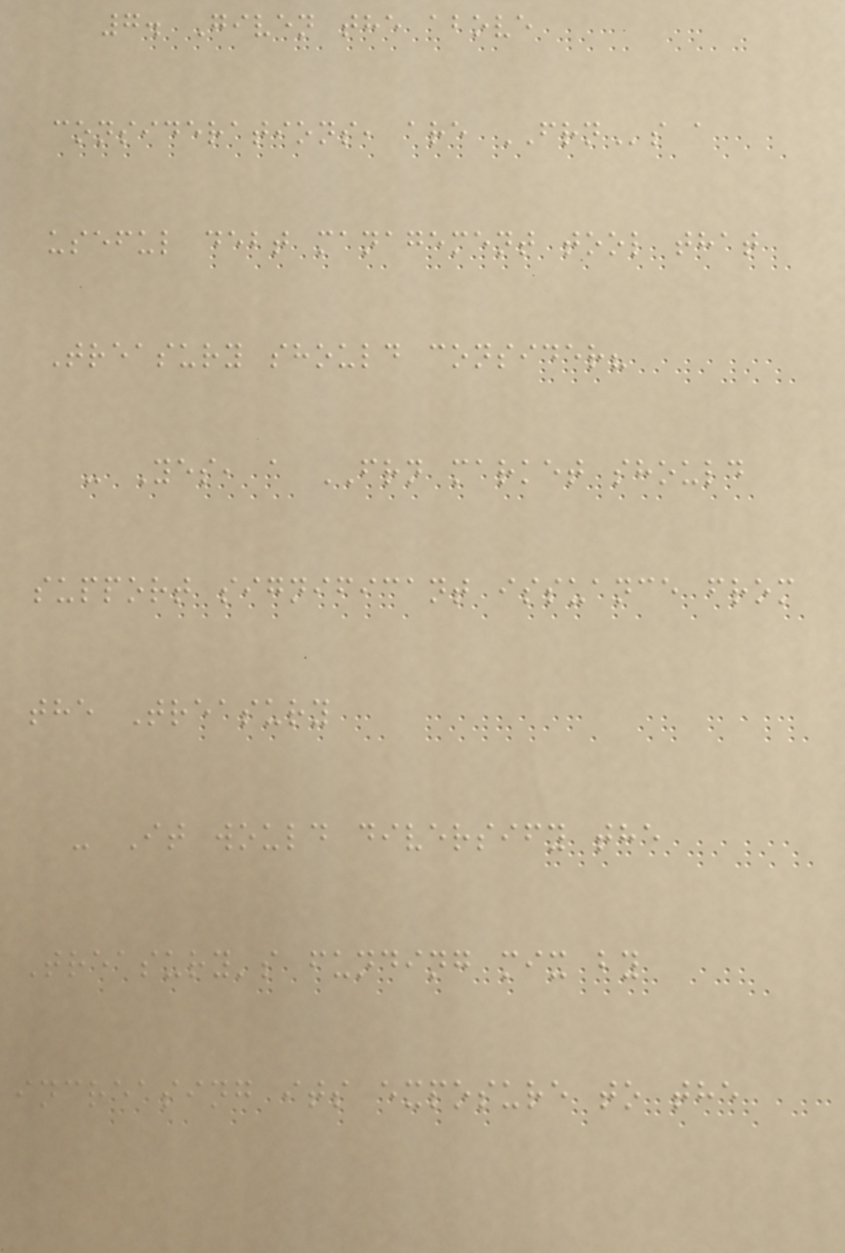7. Given the above
considerations, are FRNs a
useful debt management tool that
Treasury should consider?
- Yes, a FRN market should
support significant issuance from
the Treasury
- It would diversify the
Treasury's funding mix by
increasing its exposure to the
